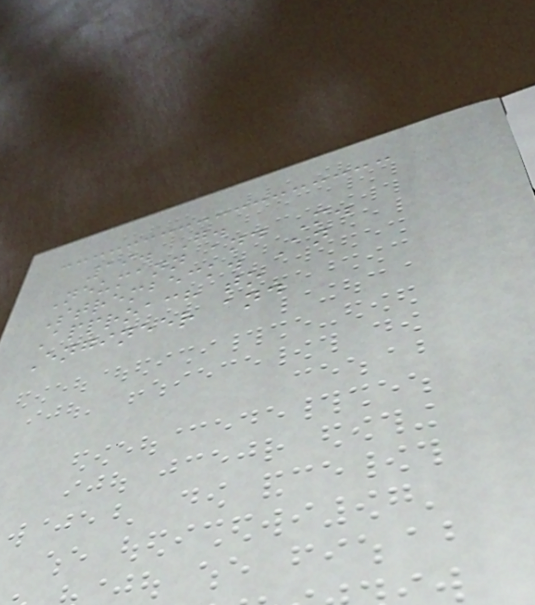19. G.
Neumann and M.
Strembeck. An
Approach to
Engineer and
